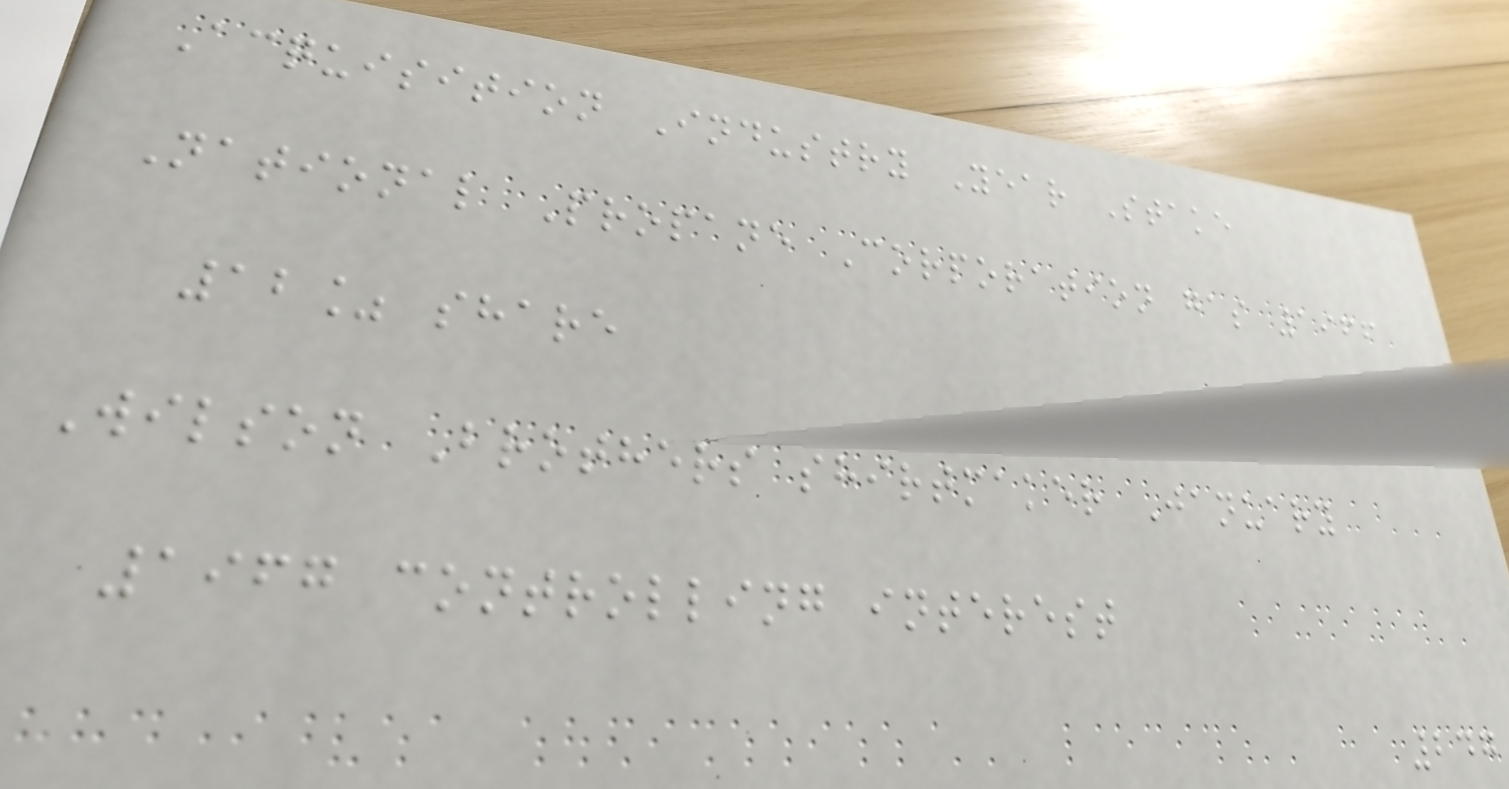Acquisition Industry Year Stake
National Propane Corporation gas 1966
12% share
Wilson Brothers shirtmaker January
1967 controlling interest
247
